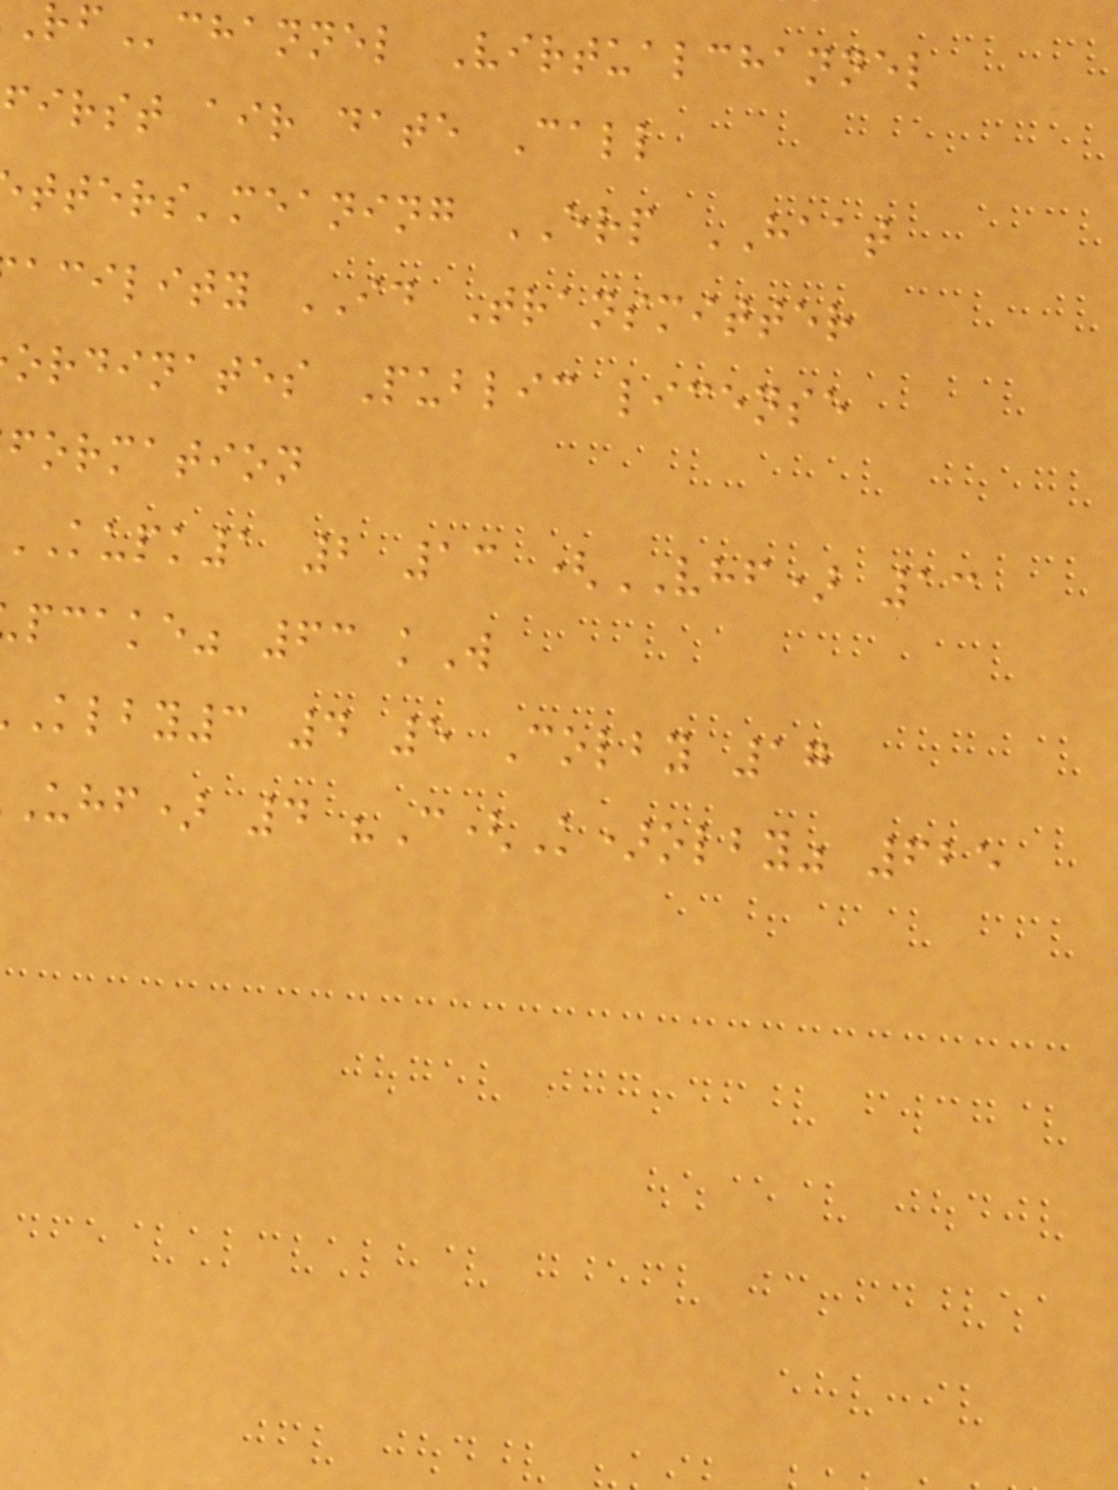channel Virtualchannel
first air date Call
tters'meaning ERP HAAT
acility ID Transmitter
ordinates Public license
formation
kupk1 2 13 (VHF) 13
pcake" 63 kW
klby3 4 5 Colby 17
uhf) 4 "C(K)olby" 625
